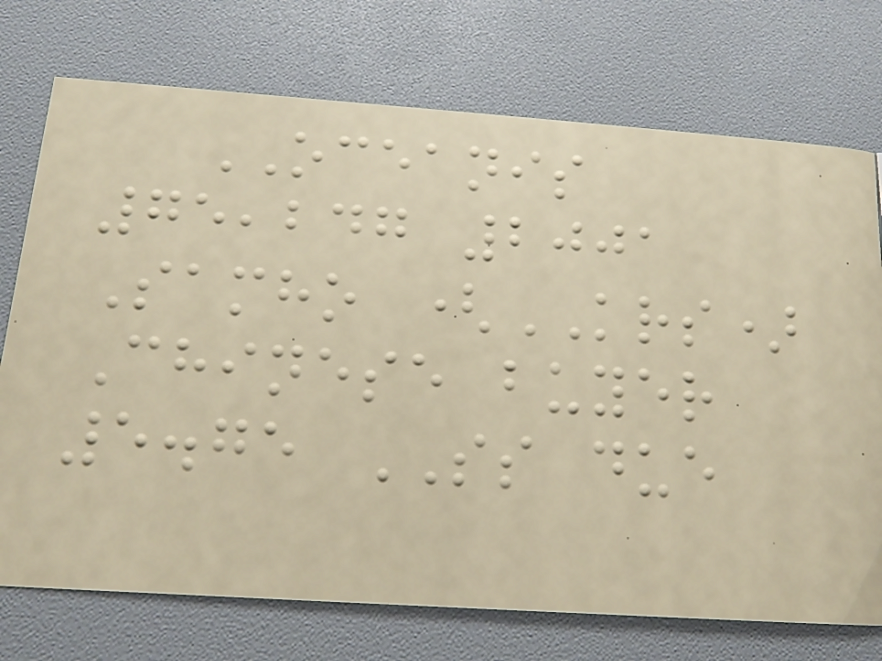OCEANIS
75,247 2001
Samho (KRS)
Chinese buyer
5.75 SS due
